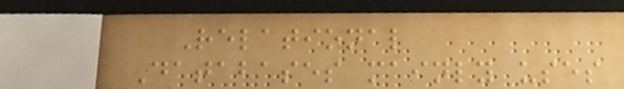Relational
Databases mainly uses
